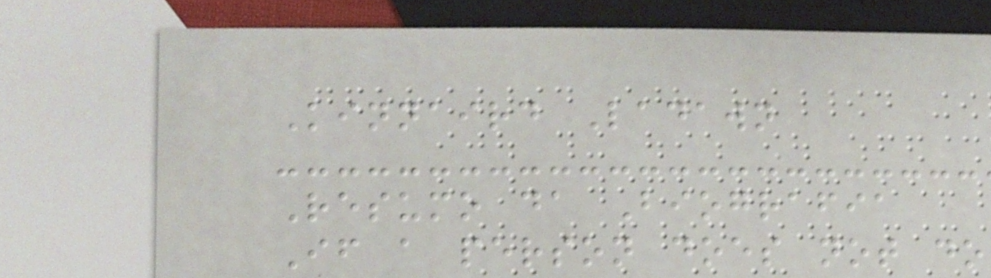Kinnaird Ladawn
Resumo da Biografia
If a person does not do
